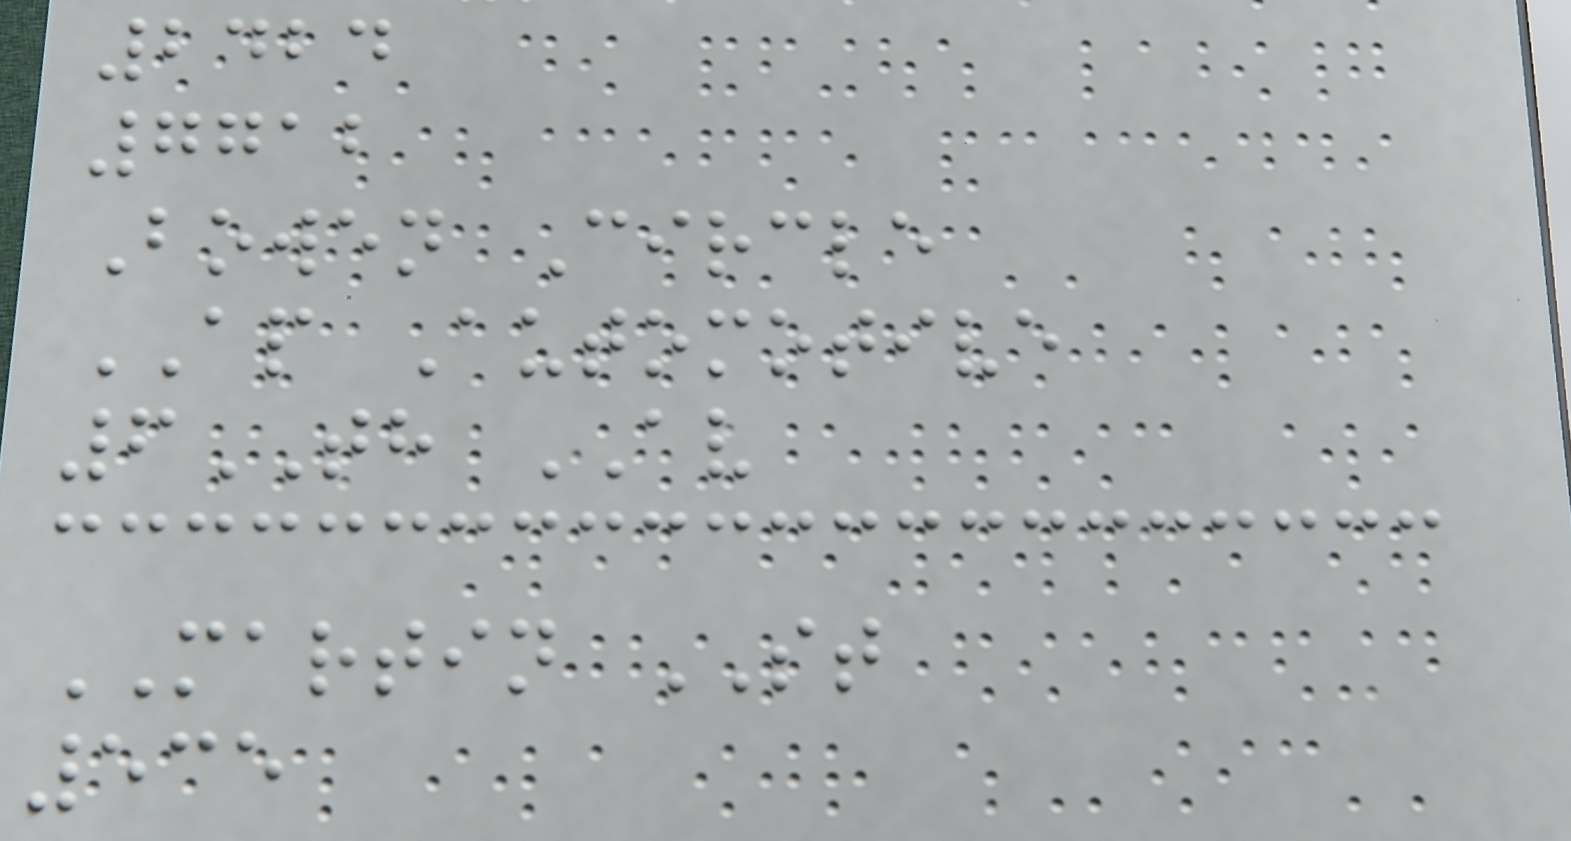2424
7712
Bowen Circle
AP Automotive
6TH AV
MARTIN ST
535
